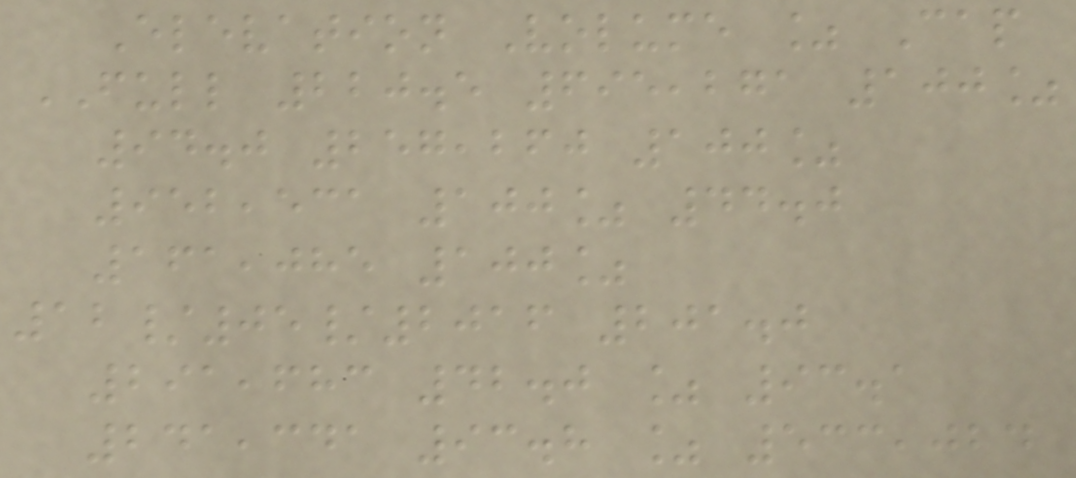Elevation Volume % Cap
FULL 220.5 695,271 100%
94.0 257,260 100%
952,531 100% 44.0
161,085 100%
12/05/2016 201.0
291,683 42.0 % 93.1
241,341 93.8 % 533,024
